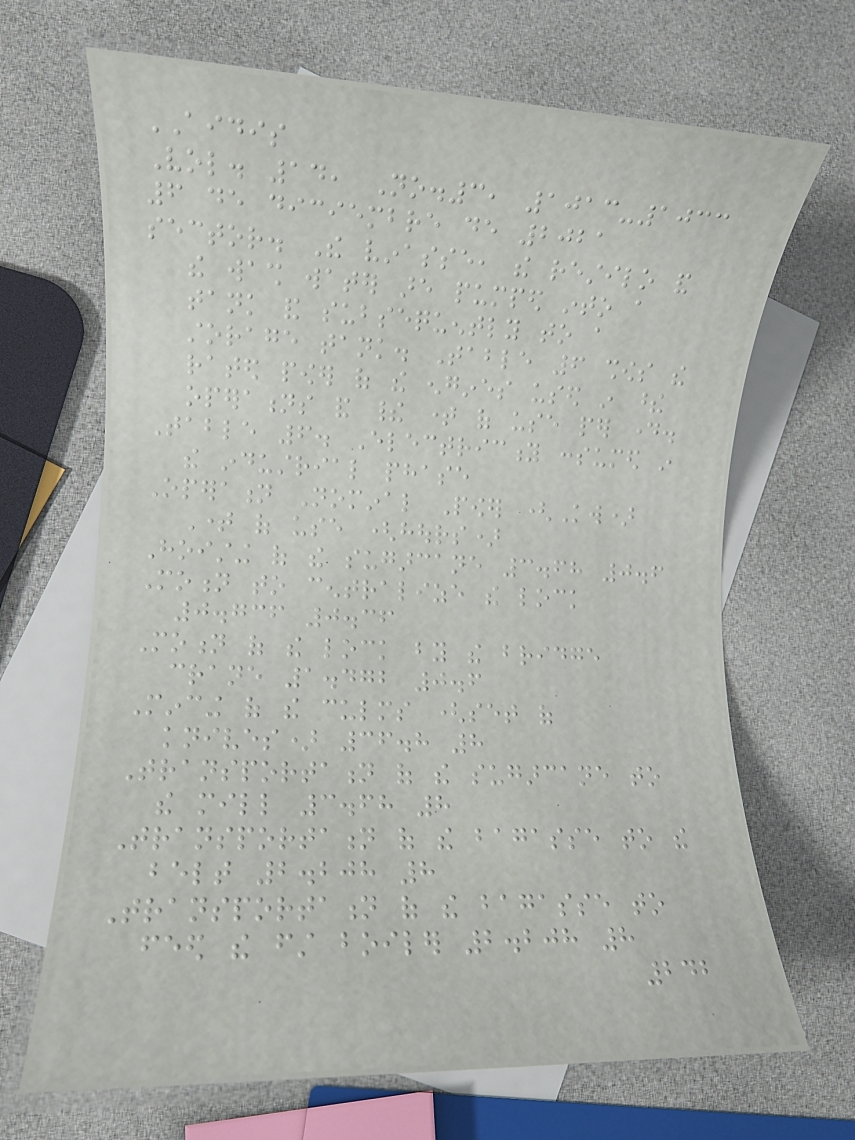AIDIS
Vol. 14, No.3, 1013-1033
6 de diciembre de 2021
sector. The vinasse, the restilo and
the wash water are pumped into a
tank and subsequently to a
storage tank. Table 6 shows the
rated power of the engines used in these
operations and their time of use per day.
Table 6. Electricity consumed in
the industrial phase
Operation Nominal Power (Kw)
Time of use (hours)
Hoisting of the sugarcane 3.68 0.6
Motion to centralize the lock
0.736 0.36
Motion of the lock by the bridge
crane 1.472 0.6
Mincing of the culms (set of
knives) 36.8 8
Transportation of the sugarcane to
the mill 3.68 8
Transportation of the bagasse to the
belt 2.208 8
Transportation of the bagasse to
feed the first boiler 2.208 8
242
